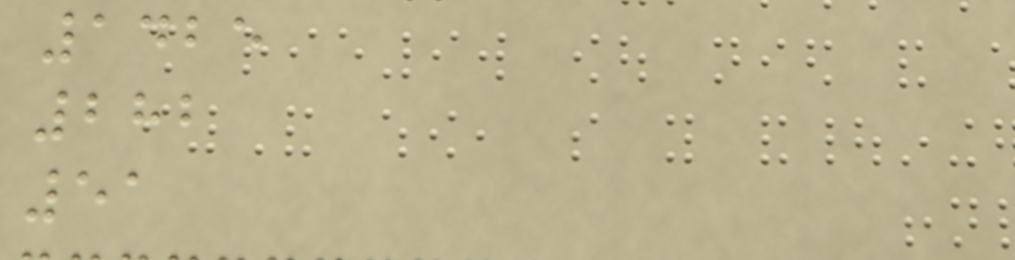1425
282
51
